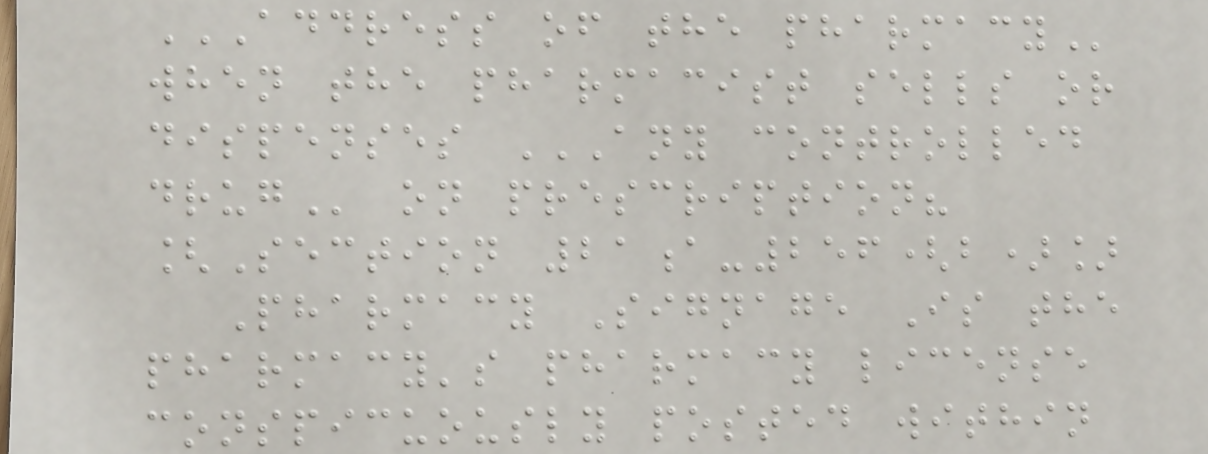ADDRESS OF THE PHARMACY
when the pharmacist sells or
dispenses ANY CONTROLLED
DRUG on prescription?
[Section 21a-256(b)]
Pharmacy Signage Is the
pharmacy's pharmacy license
conspicuously posted within
